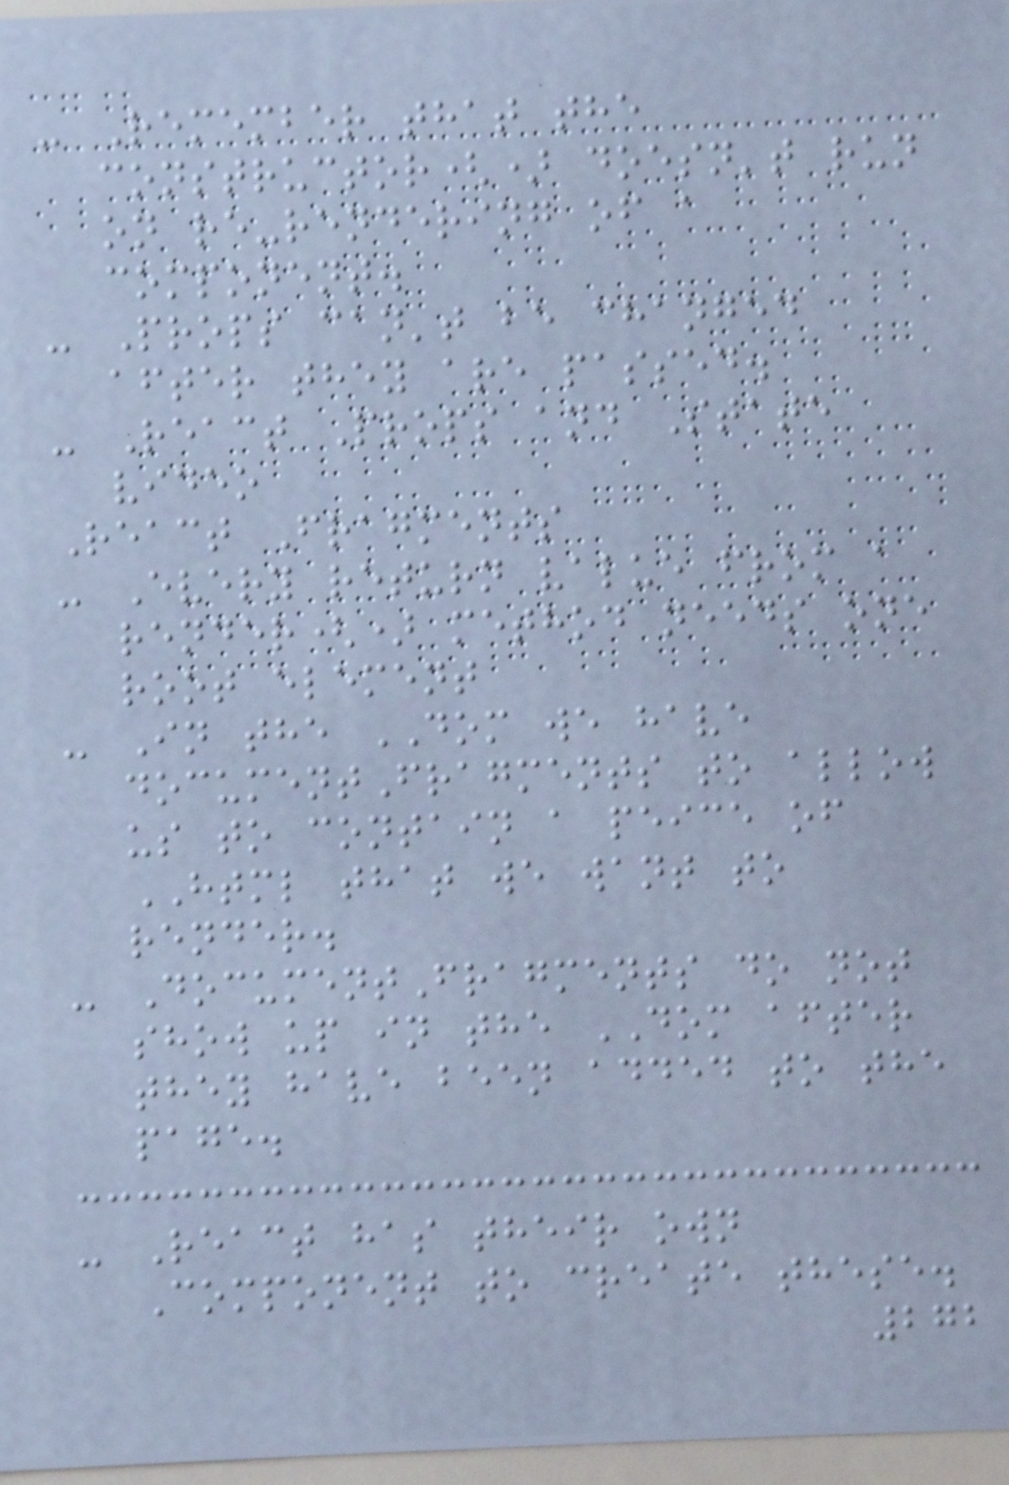- Remember that the
constructor() doesn't run
on re-rendering of a
component.
- Props can't be changed
after they are passed.
- React Props and State
video
React Fragments
- Every return value from a
render() method needs one
root element
- In the DOM we have
documentFragments to allow
us to contain a peice of
HTML that we want to
render.
- DocumentFragments do not
show up in the DOM after
they have been added to the
page.
- React has their own
Component to create these.
272
